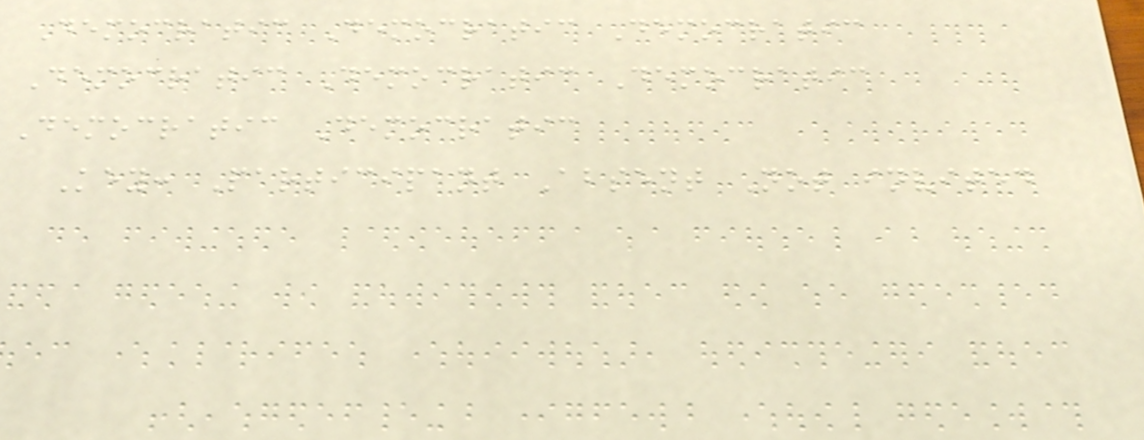Democratic Democratic Democratic
Democratic Democratic Democratic
Democratic Democratic
Key: Participant Absent Not invited
